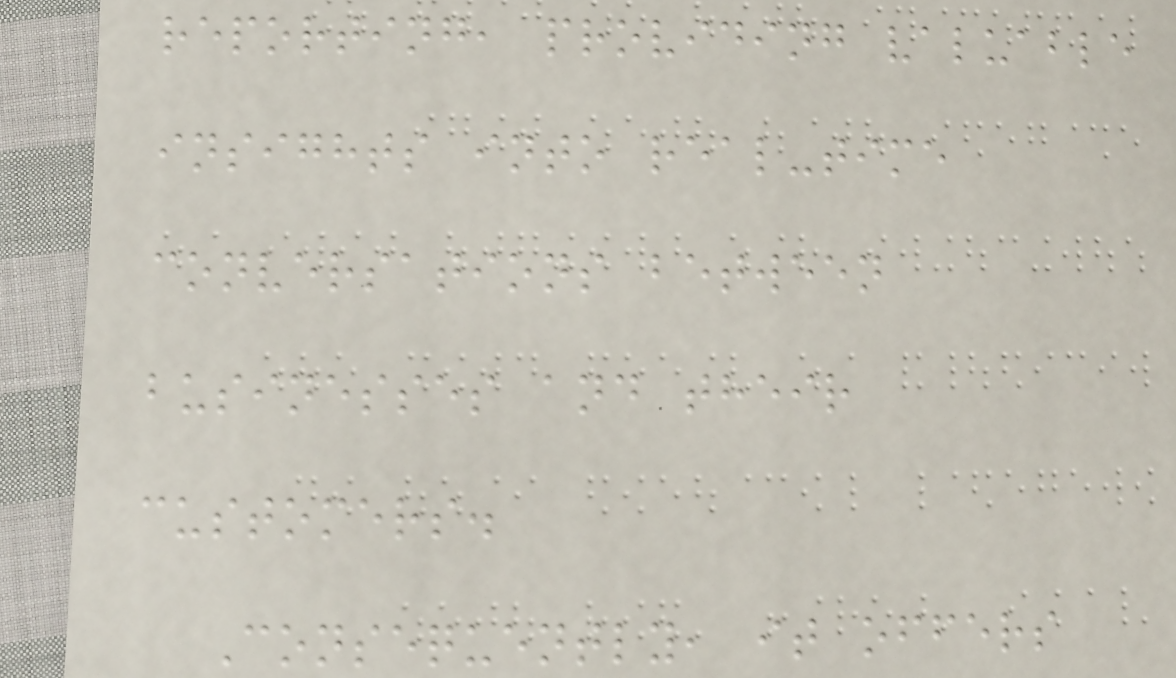reporting, providing valuable
insights into real-time
conversations between
businesses and their
customers.
Consequently, it offers
